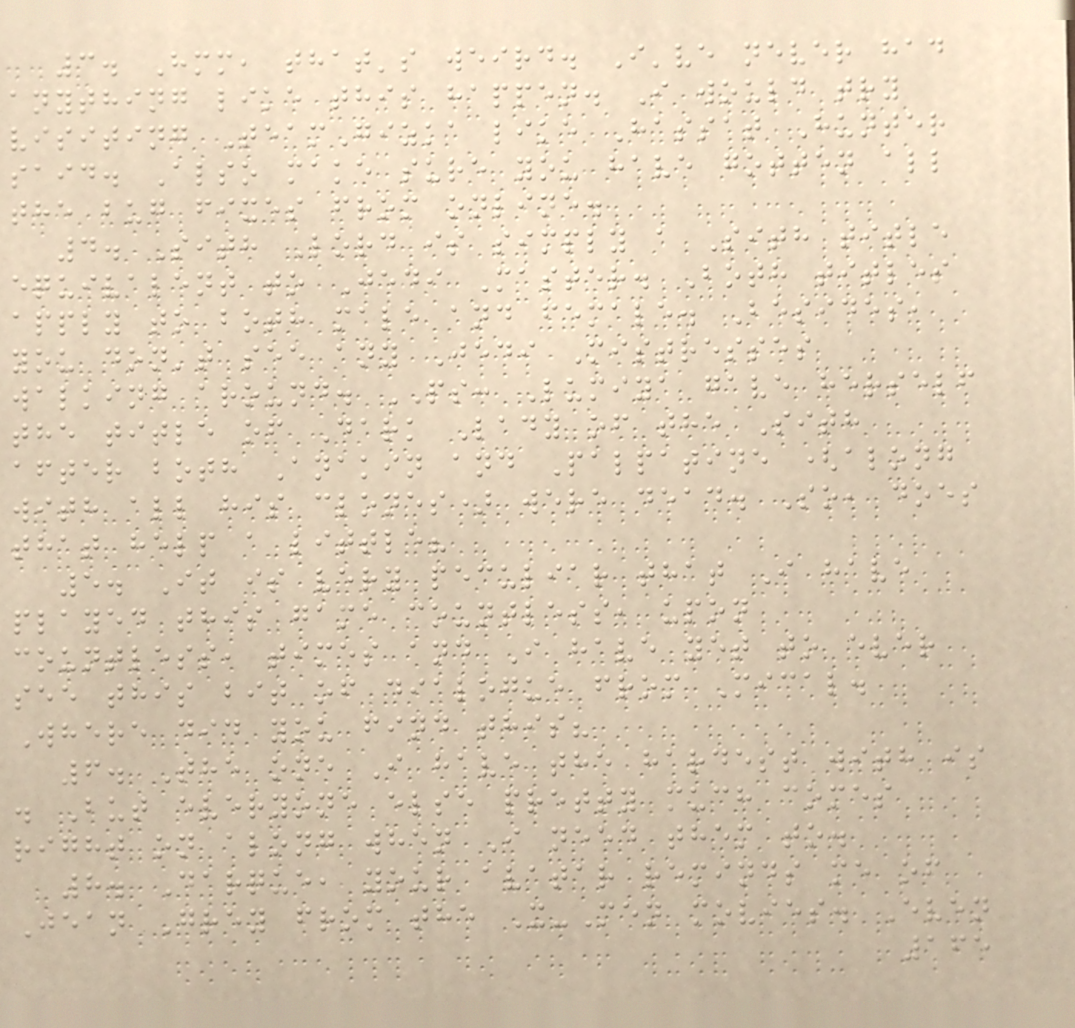3. Hmm, that's weird. I've never had
anything like this happen. I would try
visiting TeamGizka like Hassat Hunter
said. Also make sure you have gotten all
the bug fixes from online.
4. Sith Lord is simply a Sith title
equivalent to Jedi Master. Both titles
apply to both male and female. Besides,
you don't see any Jedi Mistresses
walking around. PS: Lumiya gave herself
the title of Dark Lady of the Sith
after both Anakin and Palpatine (along
with all his clones) were dead. So, does
that help a little?
5. It is very peculiar that I have
played this game countless, upon
countless, times and I have yet to ever
see this bit of dialogue from Mical.
Where did you find this?
6. The one I have the hardest with is
. But everyone else pretty much comes
right on along when I need them to.
8. Darque, your avatar reminds me of
Jean Grey from the X-Men movies. Even
165
